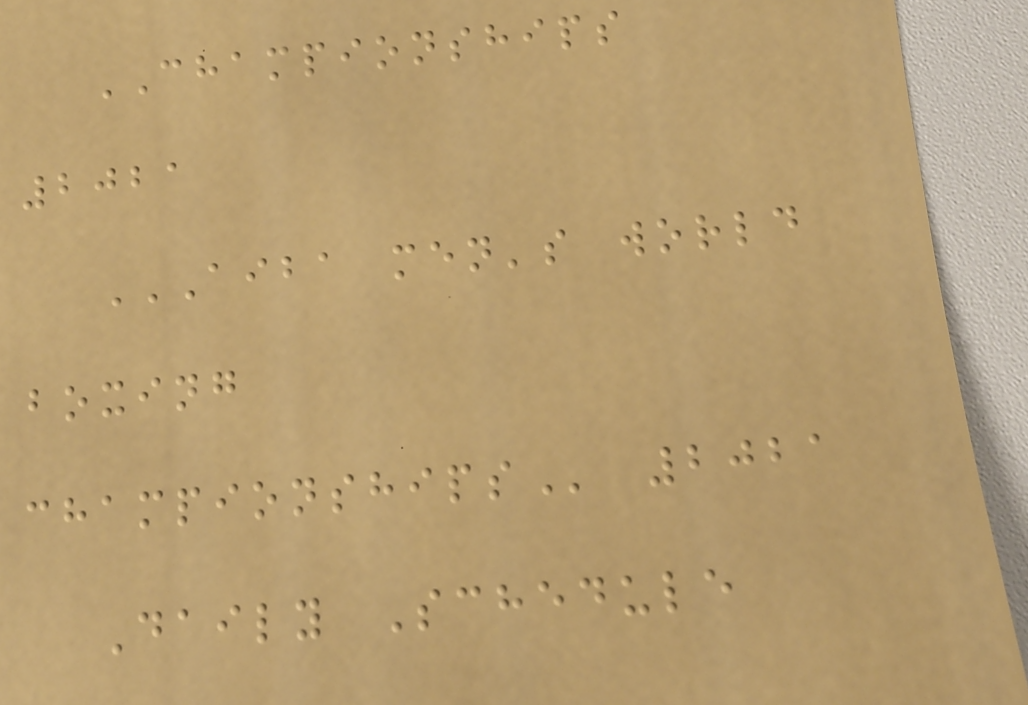CHAMPIONSHIPS
2021
AIBA MEN'S WORLD
BOXING
CHAMPIONSHIPS 2021
Daily Schedule
